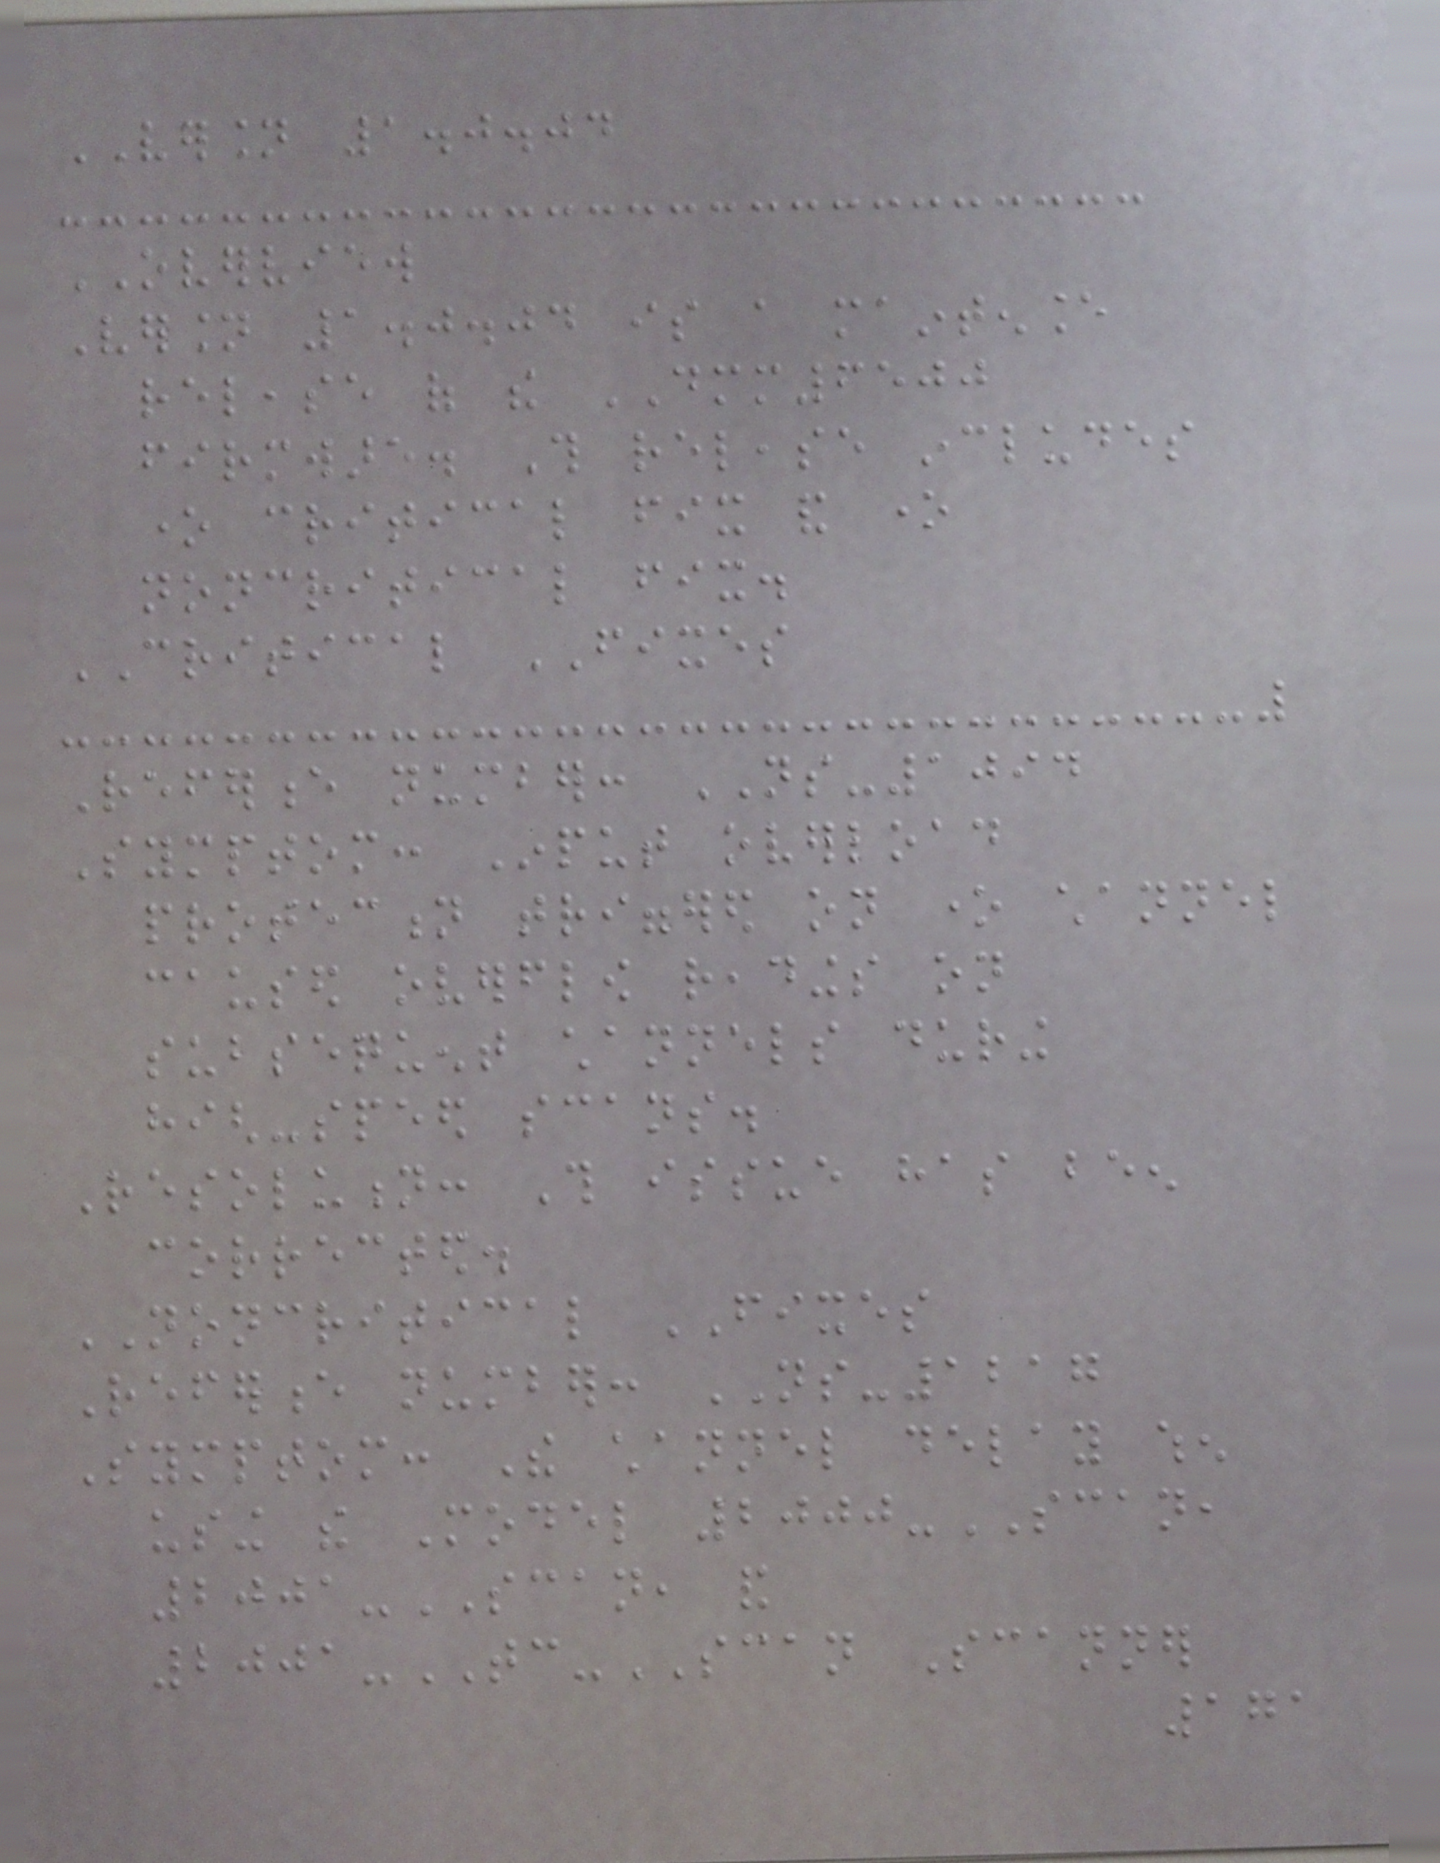VERSION 1.0.04
OVERVIEW
Version 1.0.04 is a maintenance
release of the DMM6500
firmware. This release includes
one critical fix and one
noncritical fix.
CRITICAL FIXES
Reference number: NS-1094
Symptom: Input overload
protection triggered on one channel
caused overflow readings on
subsequent channels during
high-speed scans.
Resolution: This issue has been
corrected.
NONCRITICAL FIXES
Reference number: NS-1217
Symptom: The channel delay when
using the Model 2000-SCAN,
2001-SCAN, and
2001-TC-SCAN Scanner
171
